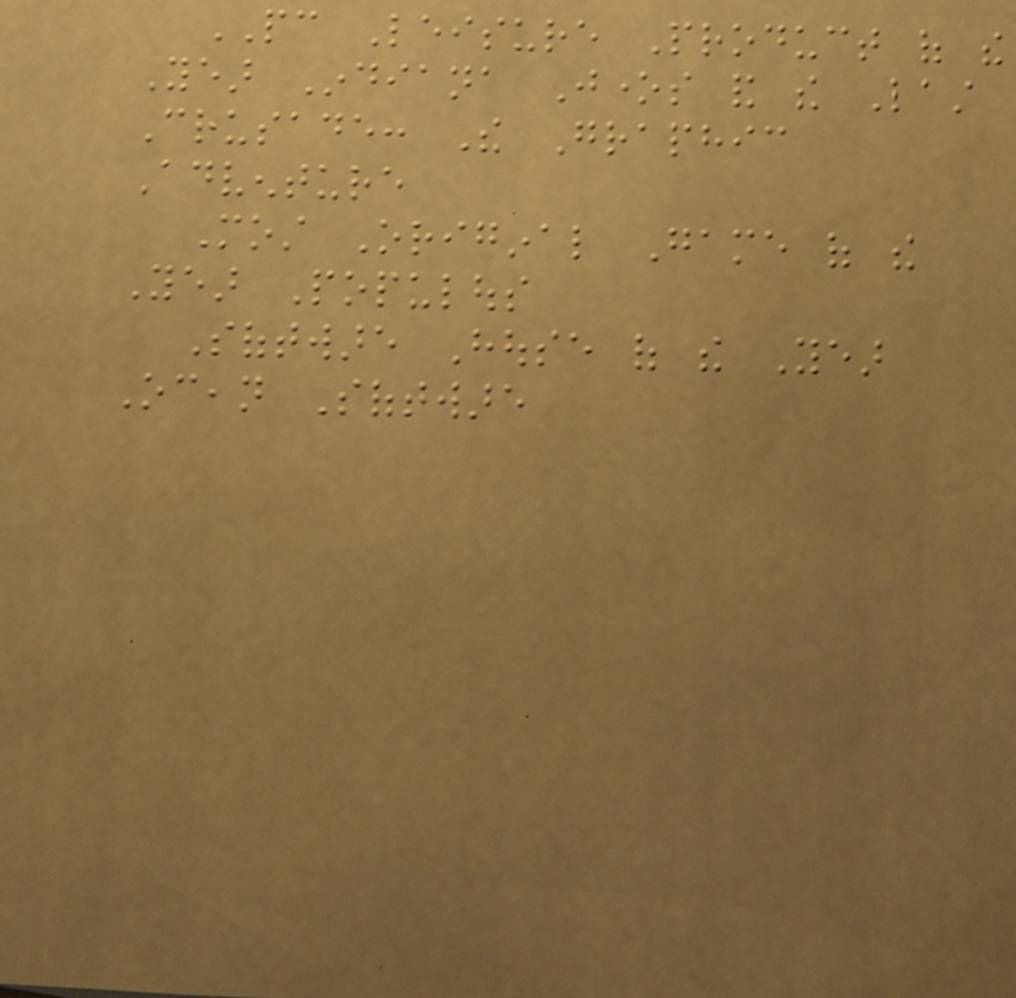PC Leisure Product of the
Year Indiana Jones and the Last
Crusade: The Graphic
Adventure
Most Original Game of the
Year Populous
Software House of the Year
Ocean Software
